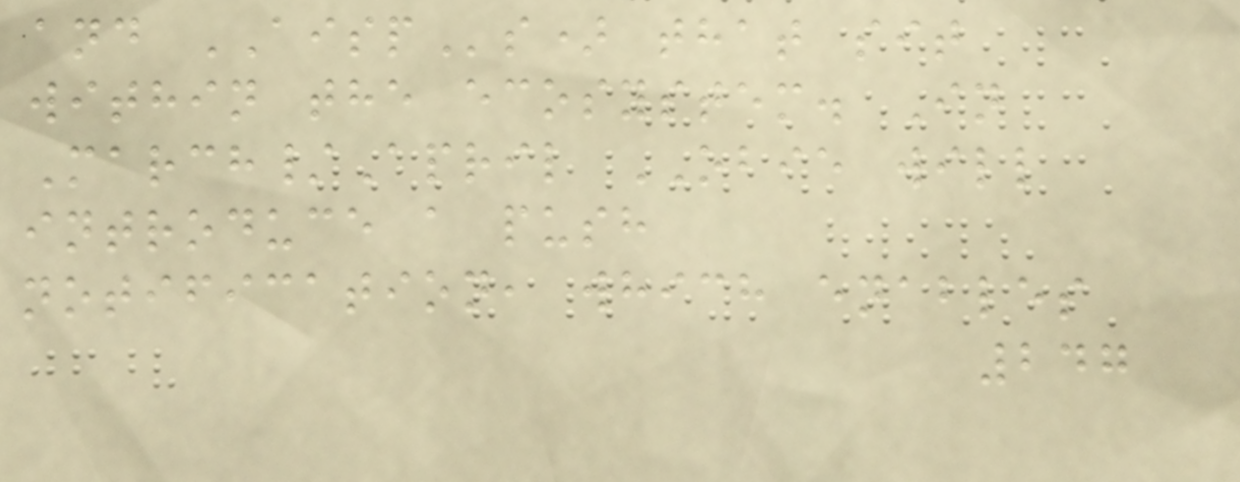and AISPs) that sit
within the ecosystem. In
March/April OBIE will
introduce a push
notification, which enables
247
